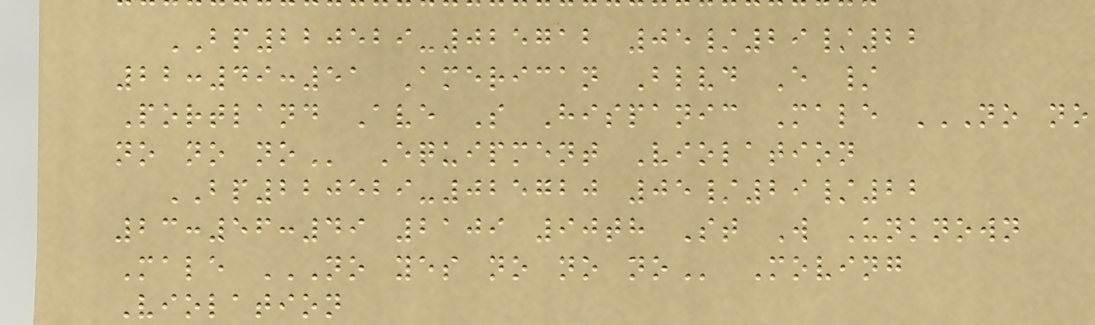BP220529-025712 05/29/22
22:49:51 American Blvd E /
Portland Ave S Hispanic Male NO NO
NO NO NO Equipment Violation
BP220529-025720 05/29/22
23:56:49 2109 90th St W Unknown
Male NO YES NO NO NO Moving
Violation
